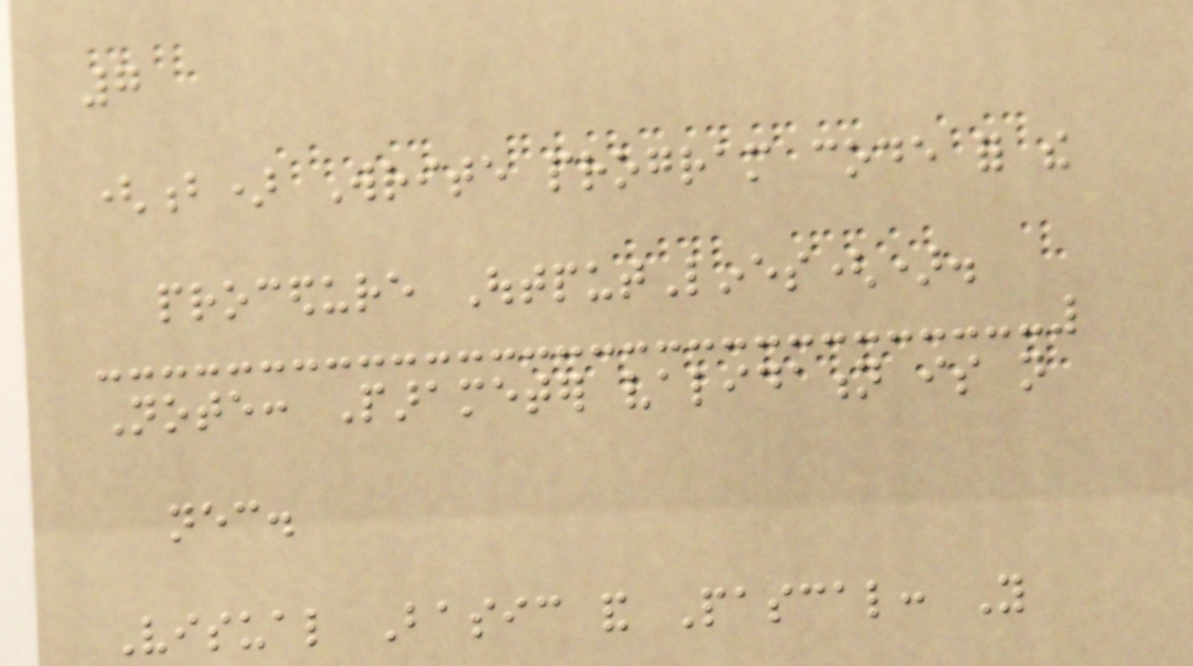7
(b) Write program code for the
procedure OutputLines().
Note: Parameter validation is not
necessary.
Visual Basic and Pascal: You
